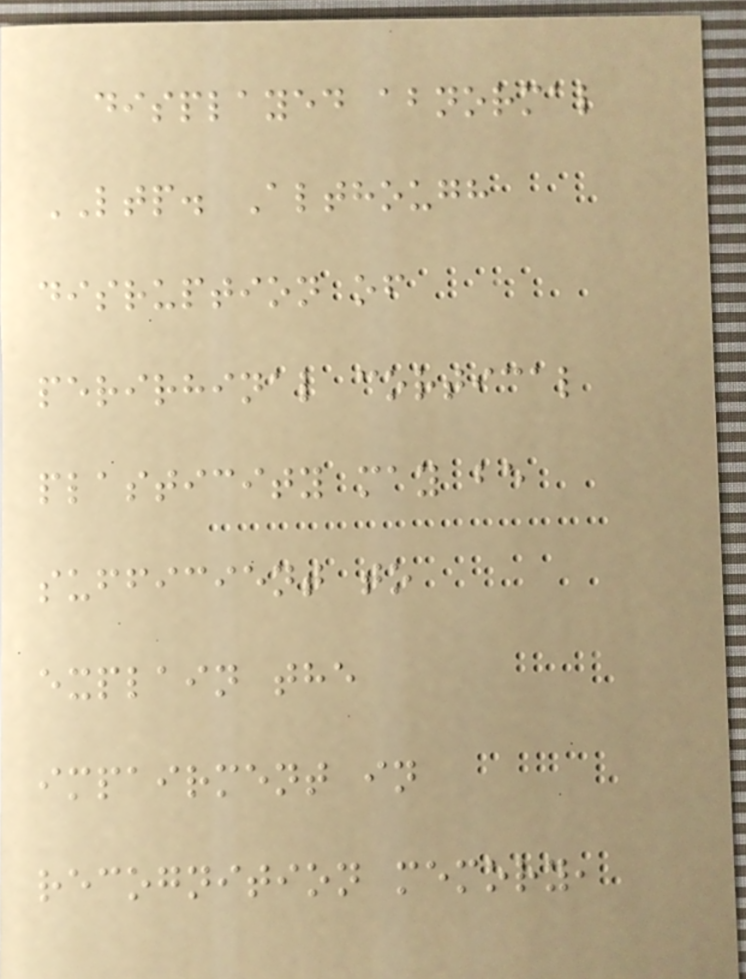displayed abnormal
LTP. Although
disruption of
perirhinal cortical
plasticity may be
sufficient to
explain the
impairment in
recognition memory,
